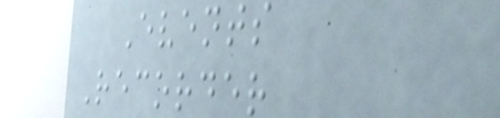Events
Recorder
